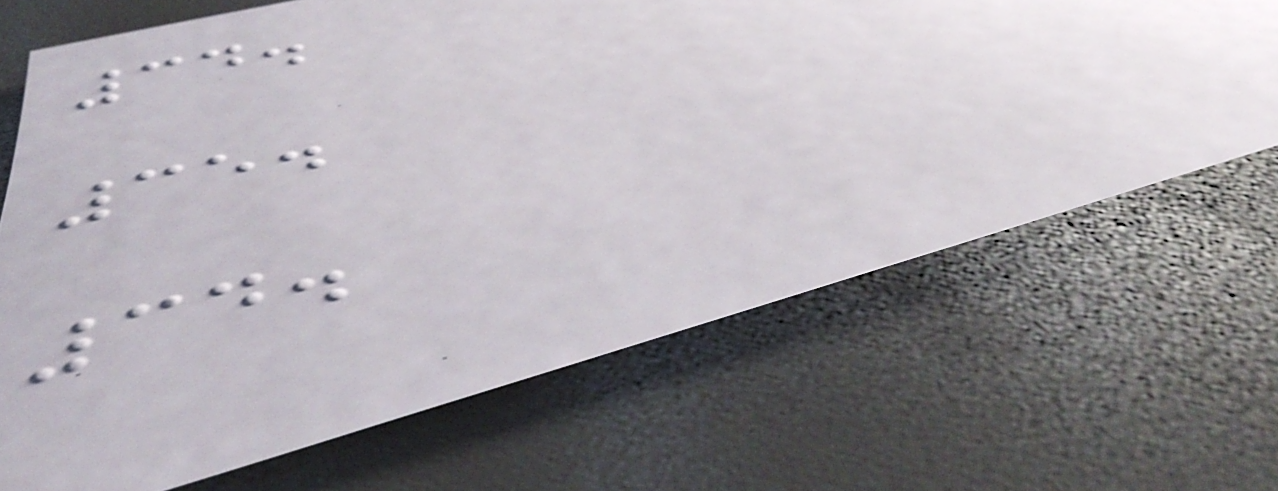34.
35.
34.
